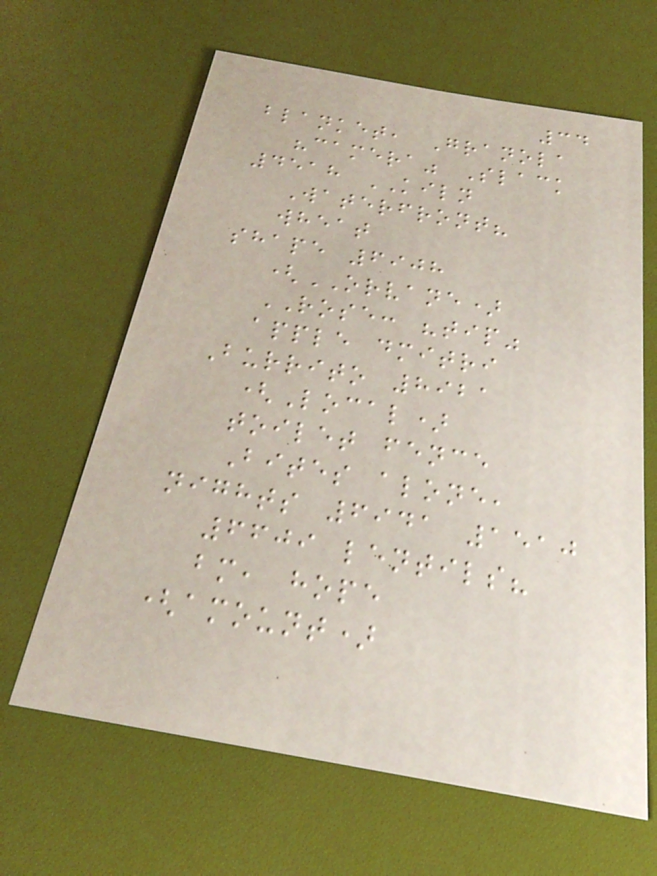34
blanket, Granola
"camera" Slack
4518 KILN
Waterfront?
wheat
shape 6908
(ORVANE)
ROSE: "tip"
apple dmitri
Burrito 8921
(Local)
toilet fence
Bites alone,
nights 6941 1510
6609 lentils?
bm, hope
(amount)
